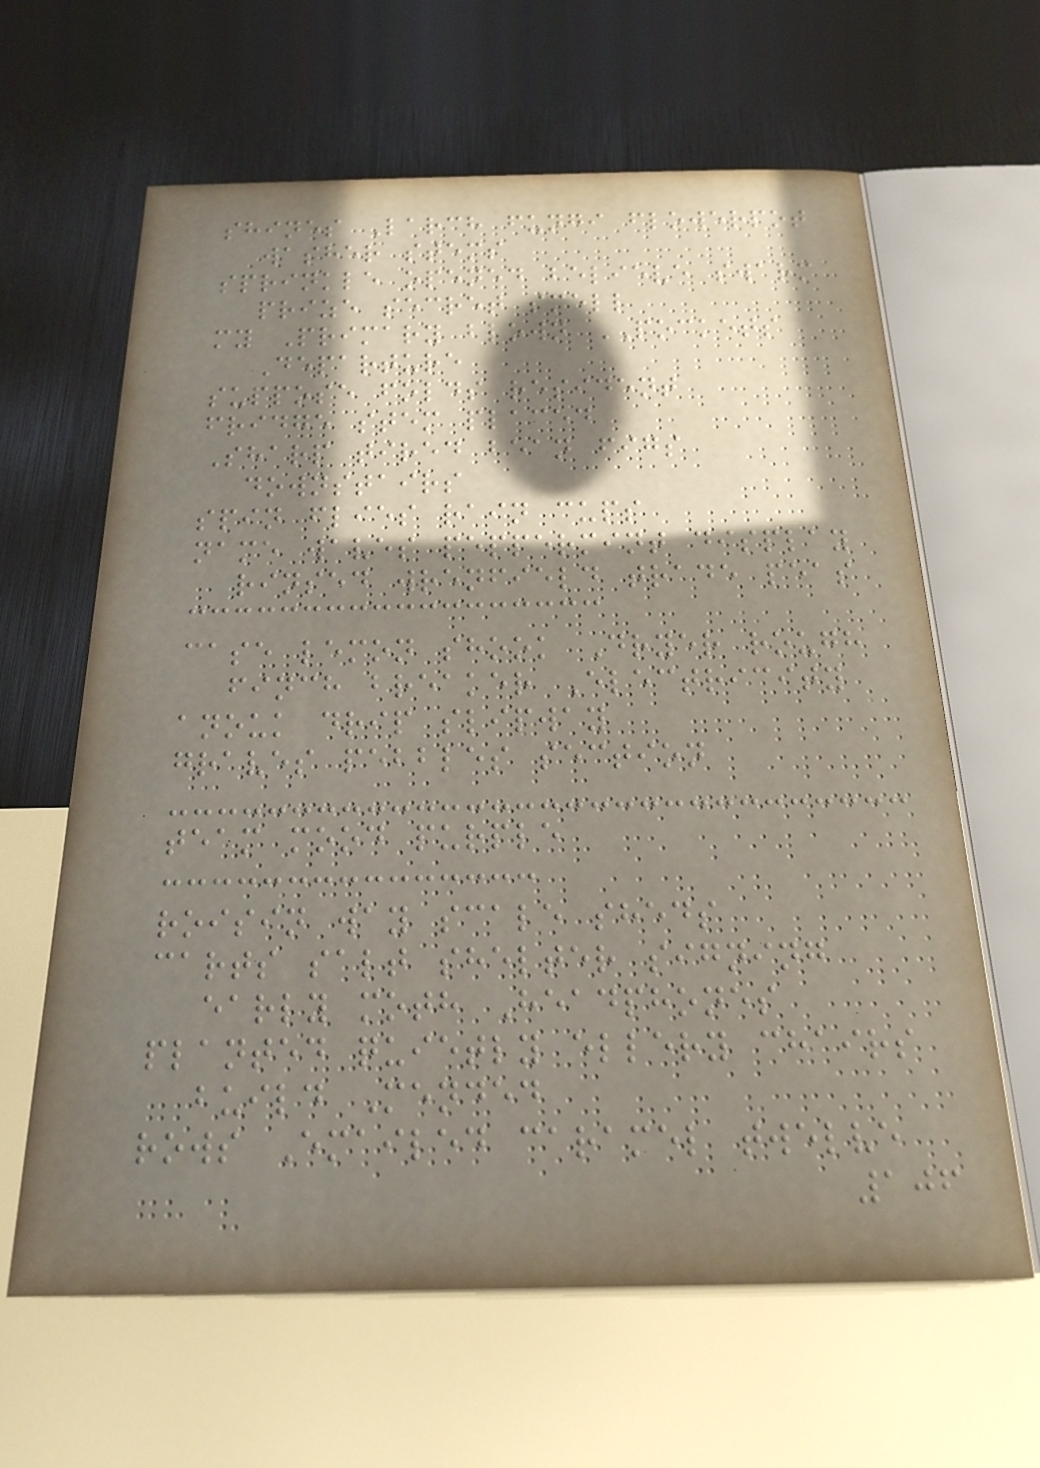shines Larch fungi flowerpot
washer stems
sprinkle opened believe swarm
prize secret smell
my Primary blown POCKETS
Departure
suppose folds resident
fridge stem placed
Sharp tired bean figs
downstairs
spin flies rain cups
name waves peppermint display
rinsed wrenfield trade peas
case lemon shook Dryer rough
finch breaker Electricity
anouk drip slipway
graves pebbles section
team mood purple
roisin way scale sheds
carts salt shelter signing
early moth Headphones
planted quietly ellery chairs
build Mended
rows Emailed caramel twelve
106
